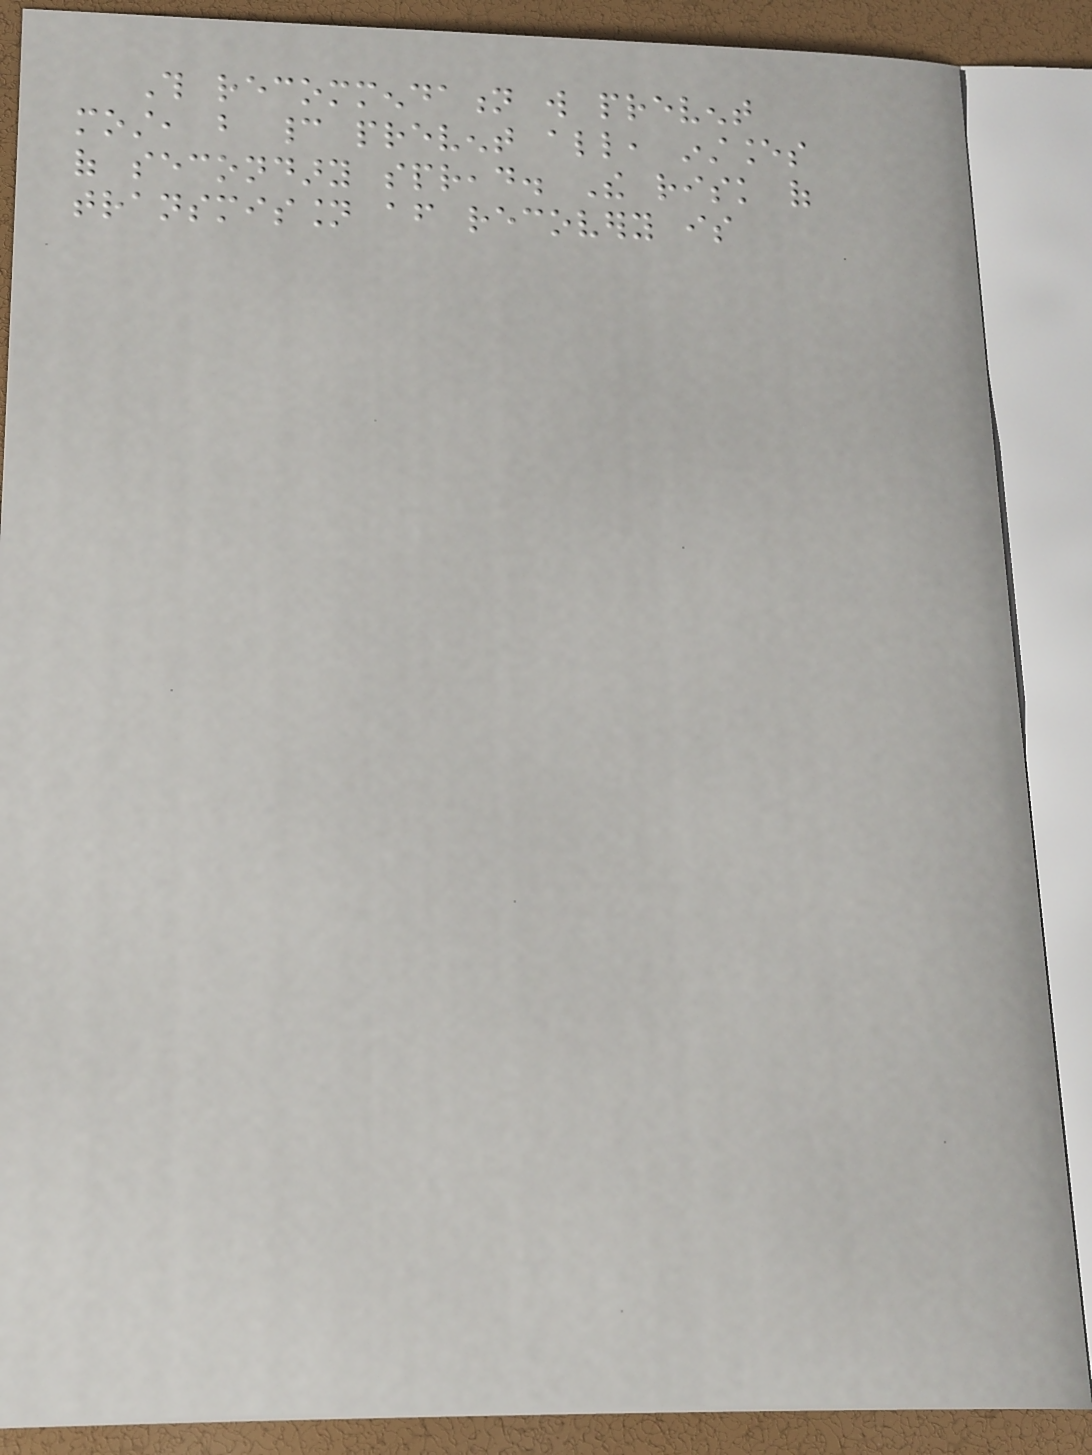This recommendation will prevent
most, but cannot prevent all, instances
of secondary spread. The risk of
transmission after recovery is
